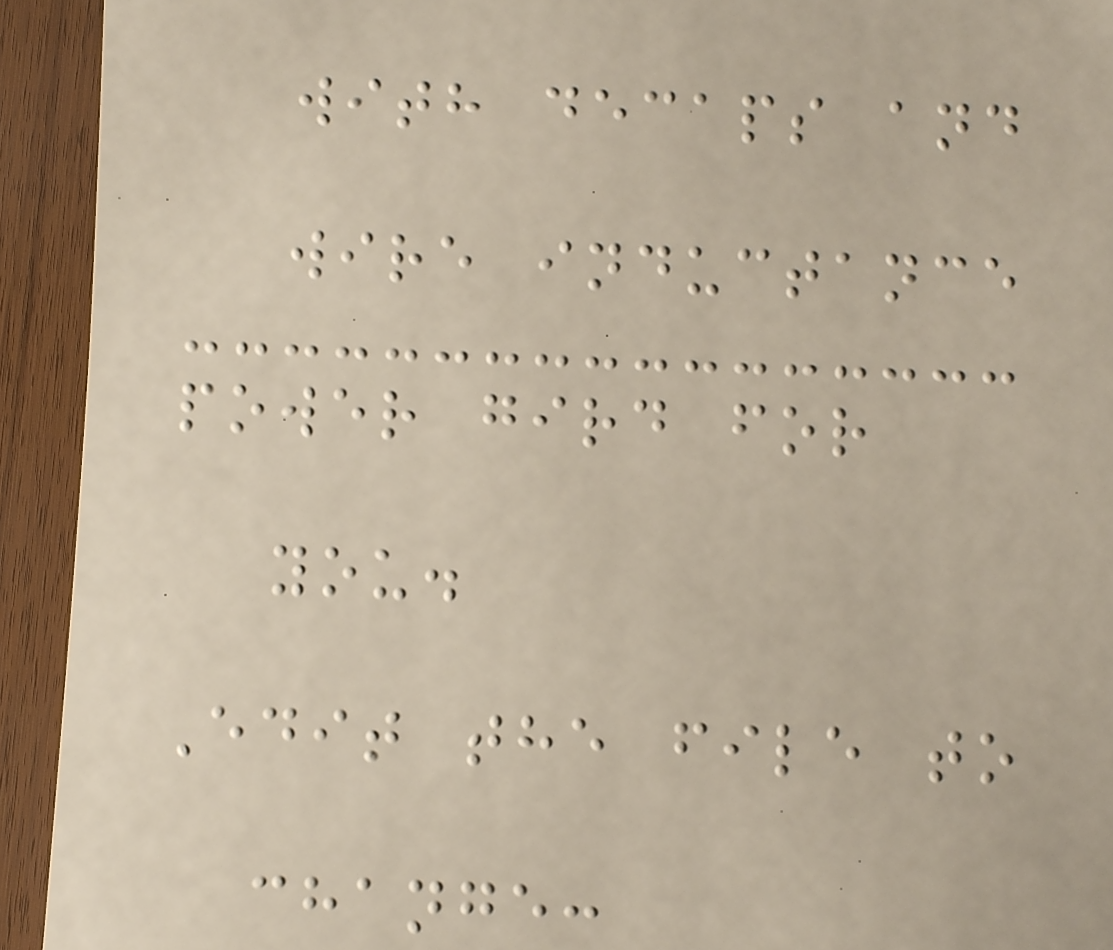with decaps and
wire inductance
power gird for
you.
Edit the file to
change:
